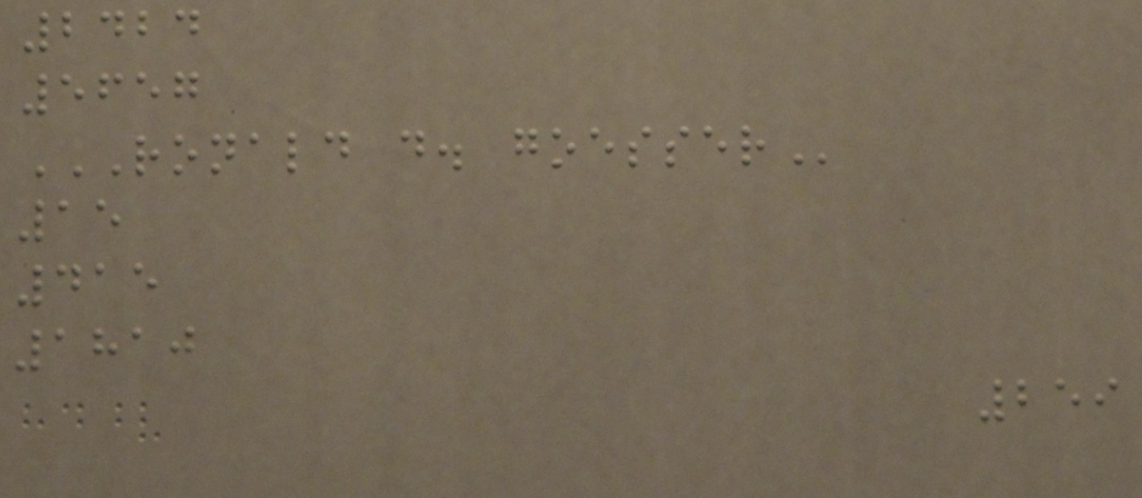2424
5657
RONALD D. GOESSER
15
415
1810
259
